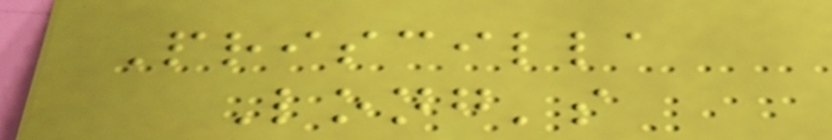Priscilla
Long's
